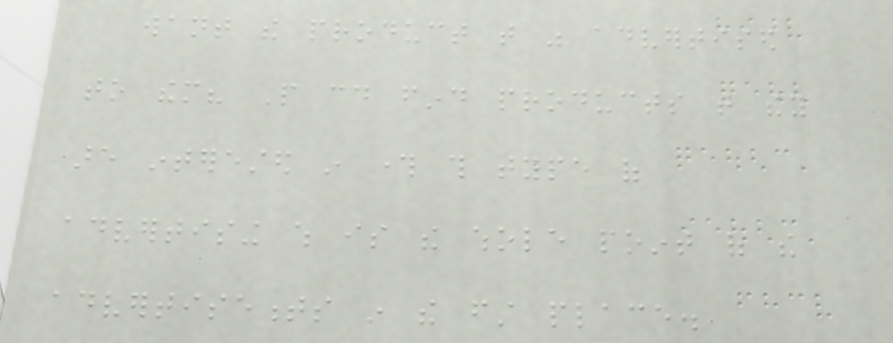want the product that was advertised
to them? People could find products that they
are interested in through this type of
advertising which is the whole point of the
advertisements in the first place.
